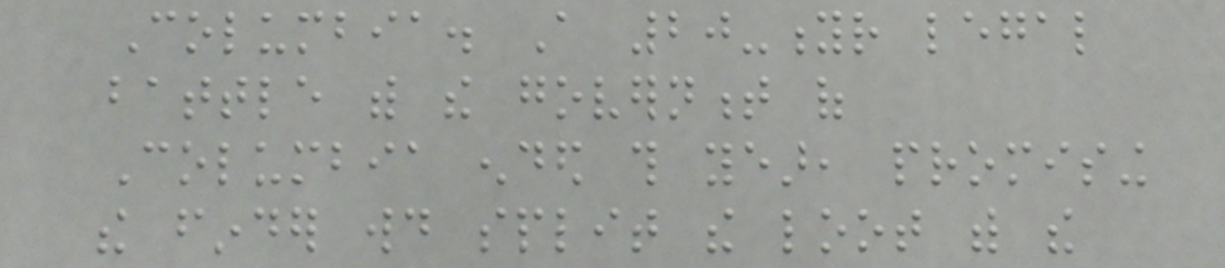Columbia. A 20-yr legal
battle with the government of
Columbia ended this year, promising
the finder would split the loot with the
